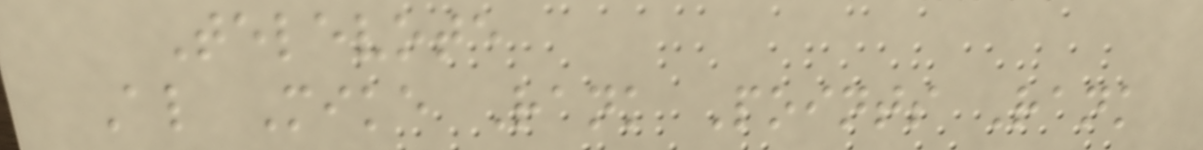Televote
Al Mike Rank Points Rank
